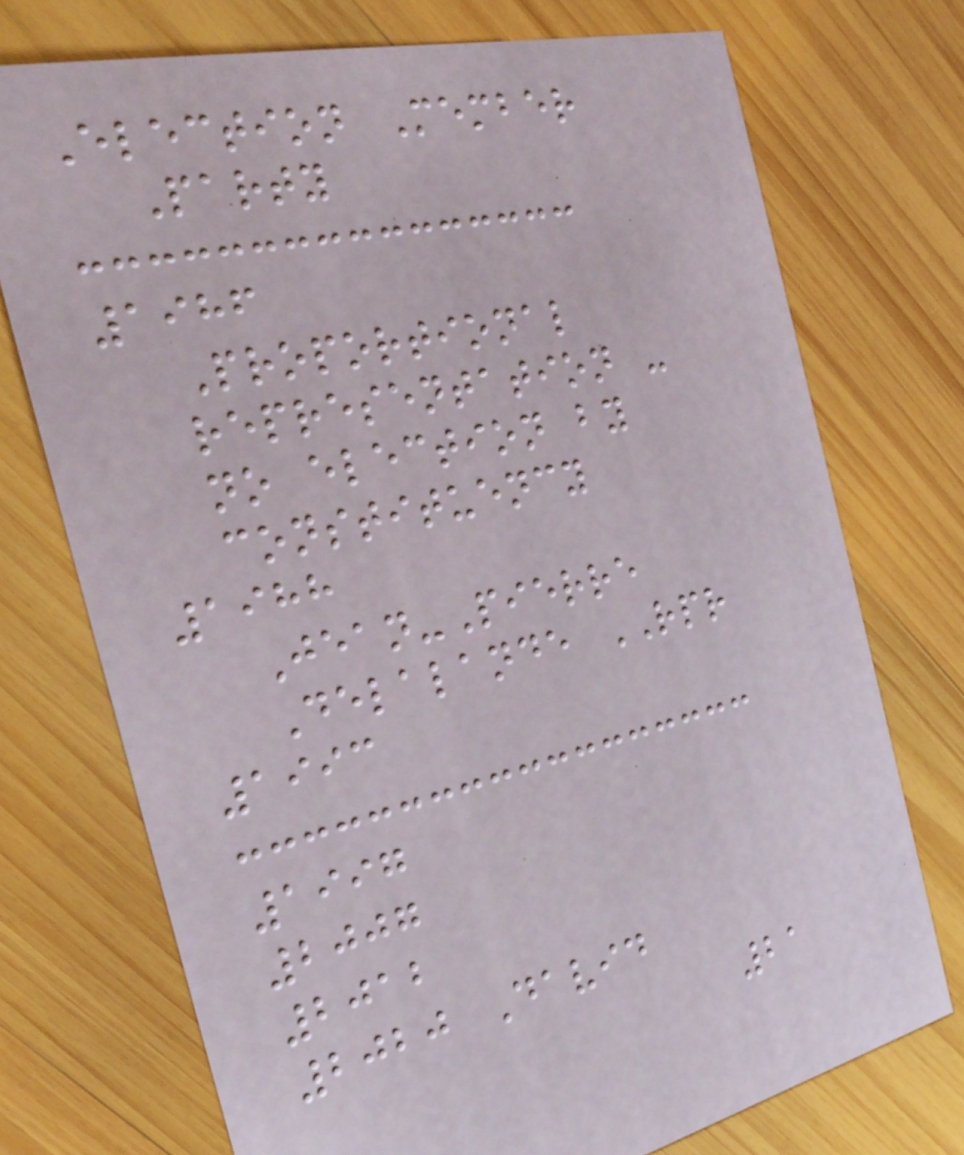Election Member
Party
1986
Proportional
representation -
no election by
constituency
1988
Jean-Pierre
Delalande RPR
1993
1997
2007
2012
2020 David
21
